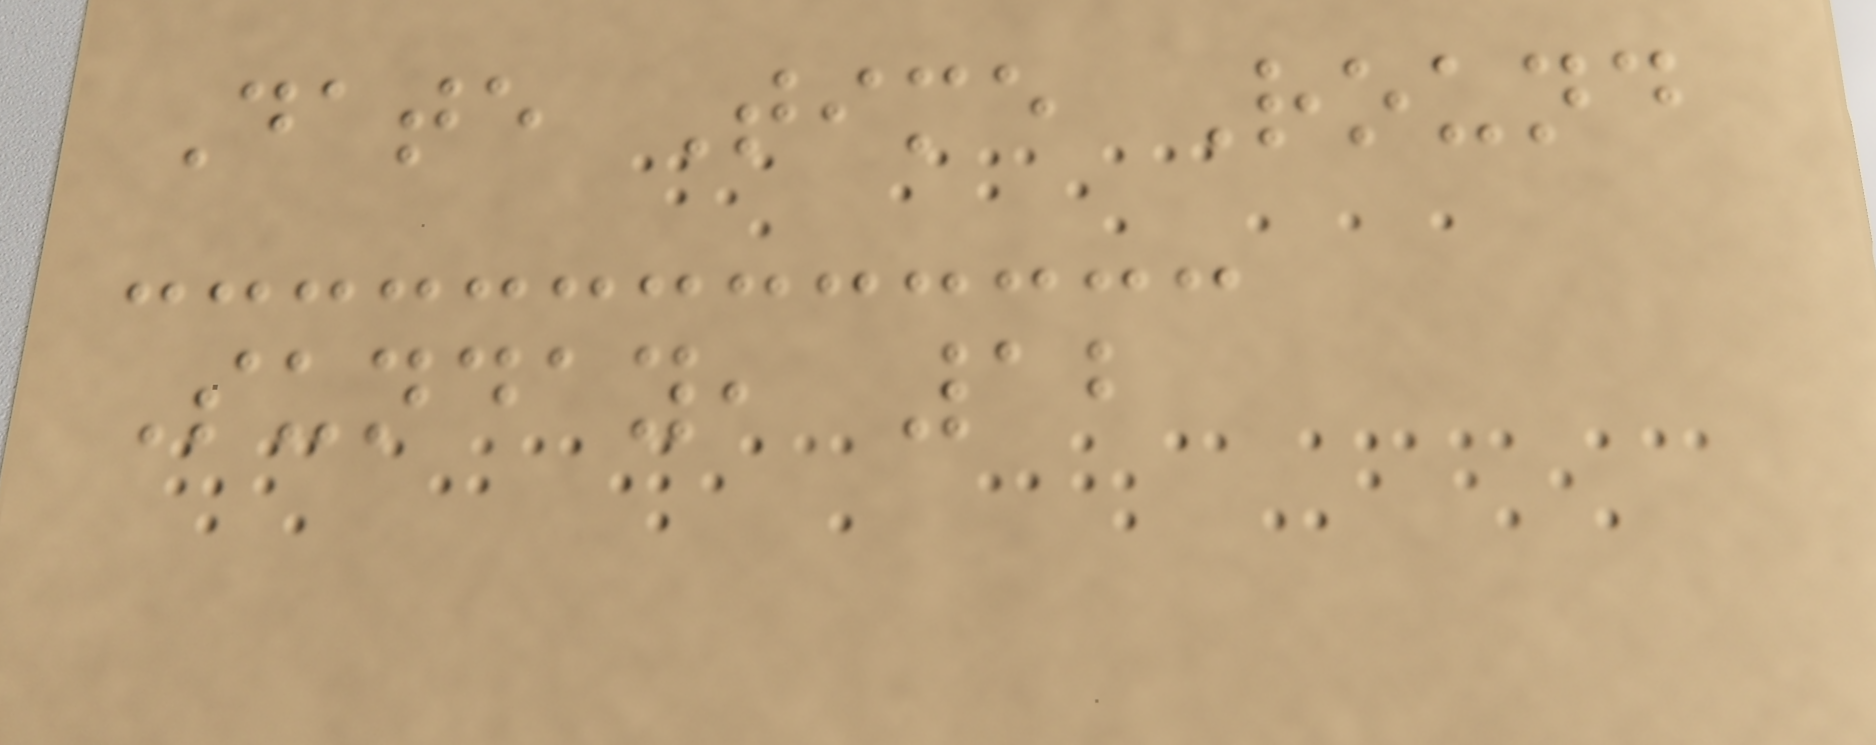Date Time Round
Sunday, 12
